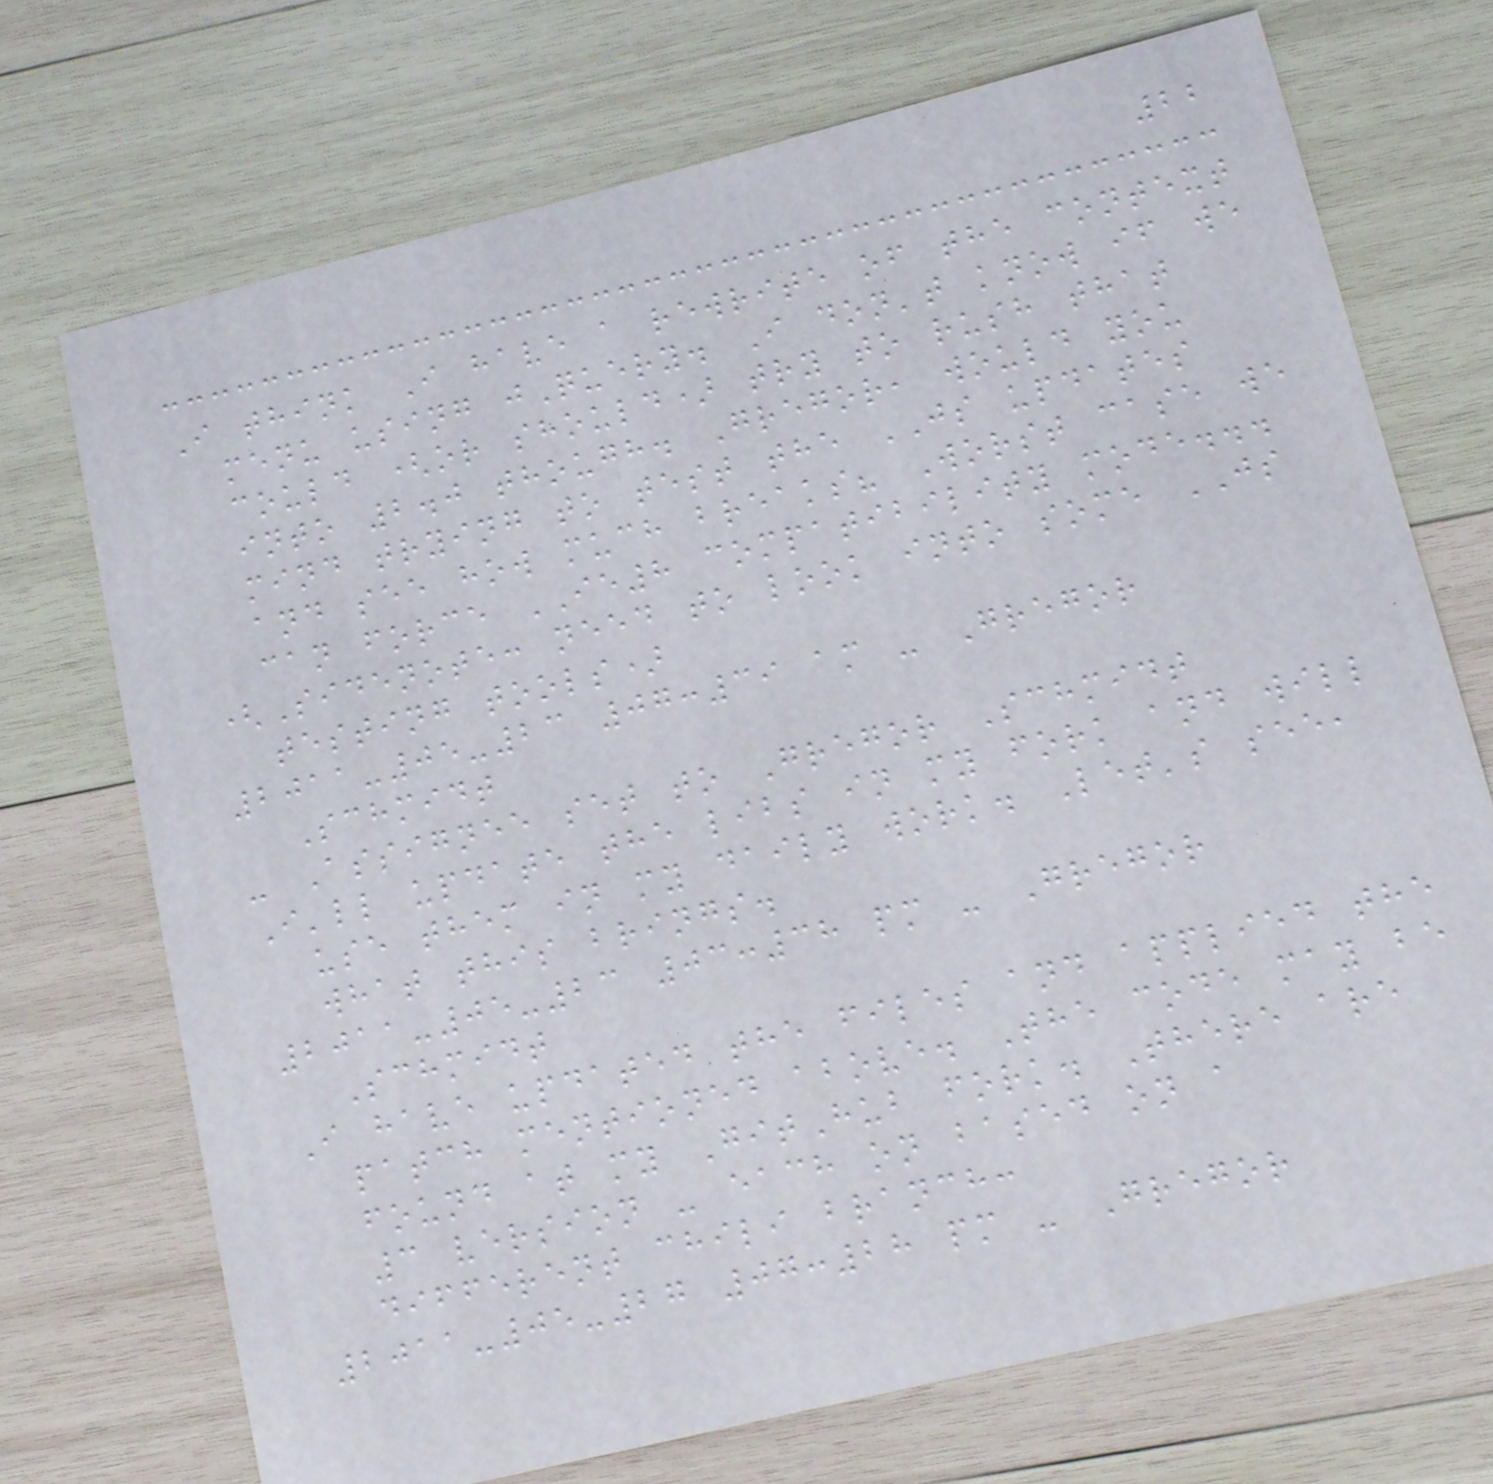22
I think I have a rewrite of the context
menu using jQuery. I don't know if we
could (or should) try to rush that
into 2.0 though. Gregor, would you
mind trying to test the JS updates
and see how much breaks? Worst case we
can force IE8 compatibility mode...
(Sidenote: need to look into some JS
testing tools)
2011-05-23 07:39 am - Gregor
Schmidt
- Assignee set to Gregor Schmidt
I'll update the libs in my fork and will
use them in my daily work. Let's see,
what this brings.
2011-05-23 03:38 pm - Gregor
Schmidt
I have updated the files and applied the
patch mentioned above. The code may be
found at my GitHub fork. There are
3 version - each on based on a
different chili branch:
2011-05-27 07:28 pm - Gregor
